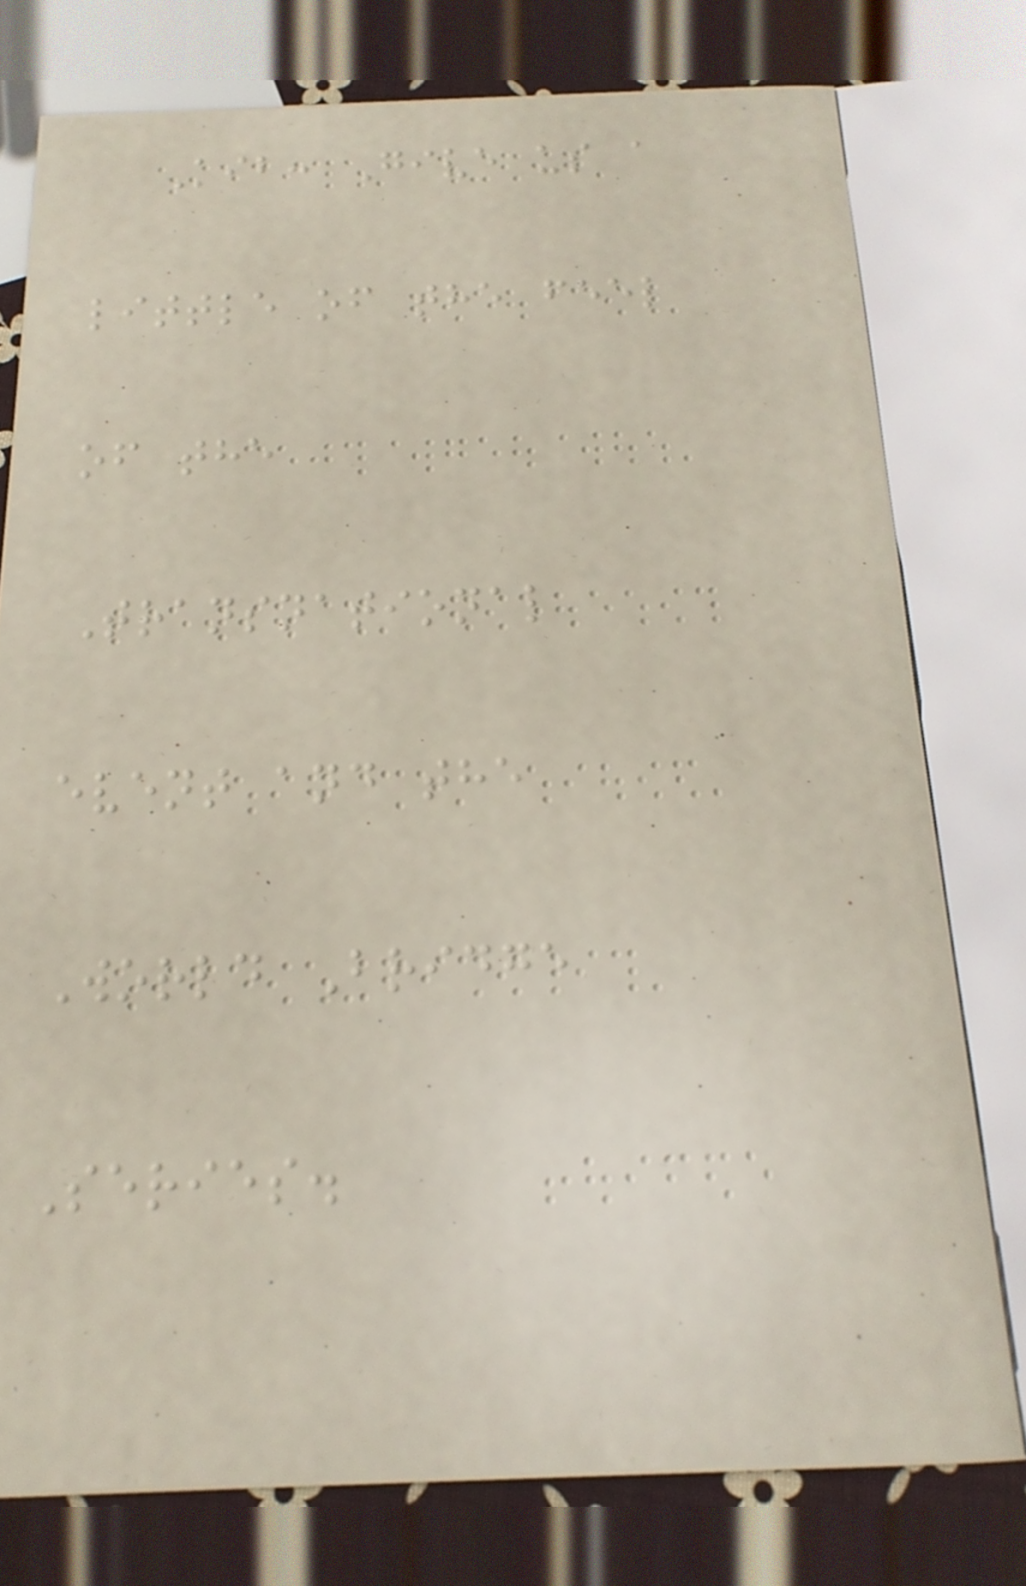Kib: Give us a
little of the feel
of the
Transnational
event and the
World Bridge
Series.
